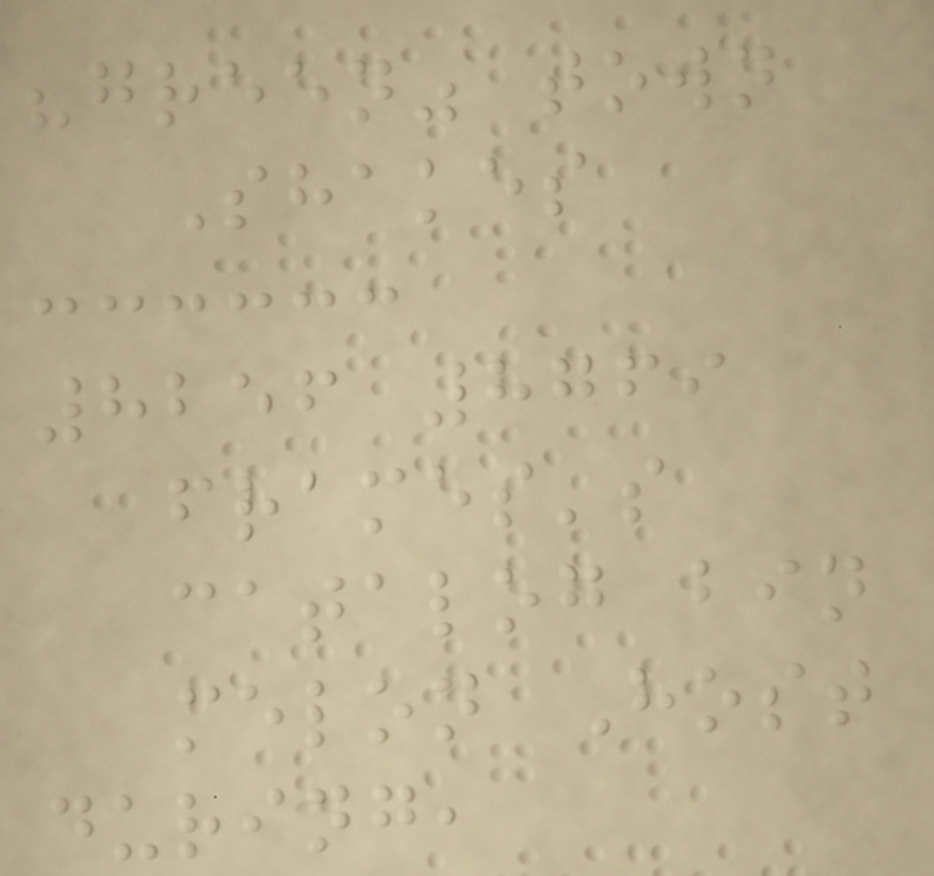"green" town
Shakes
8256 8769
frames's
catalog bin
melon Host
during,
